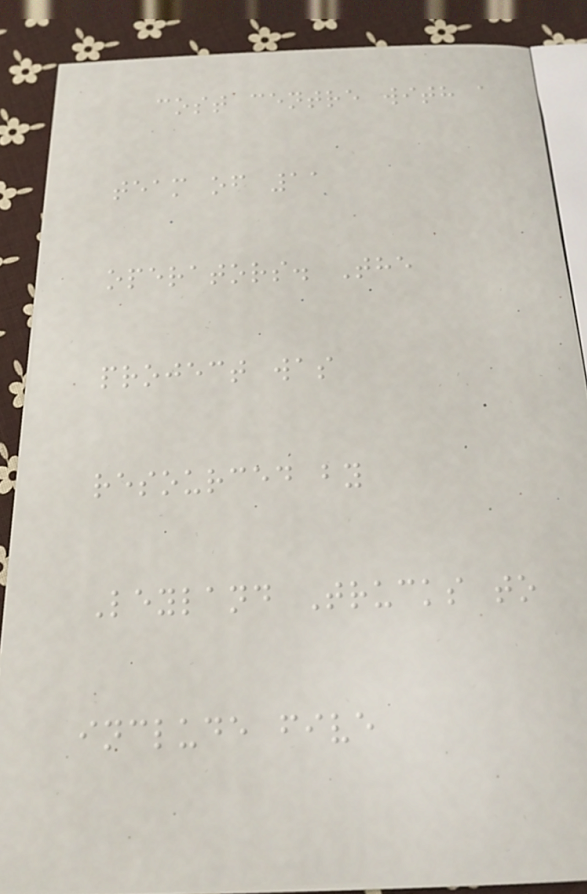cost centre with a
team of 11
operators. The
project was
resourced by
Leyland Trucks to
include five
